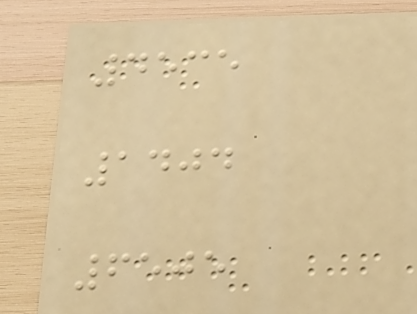4535
1404
6505
